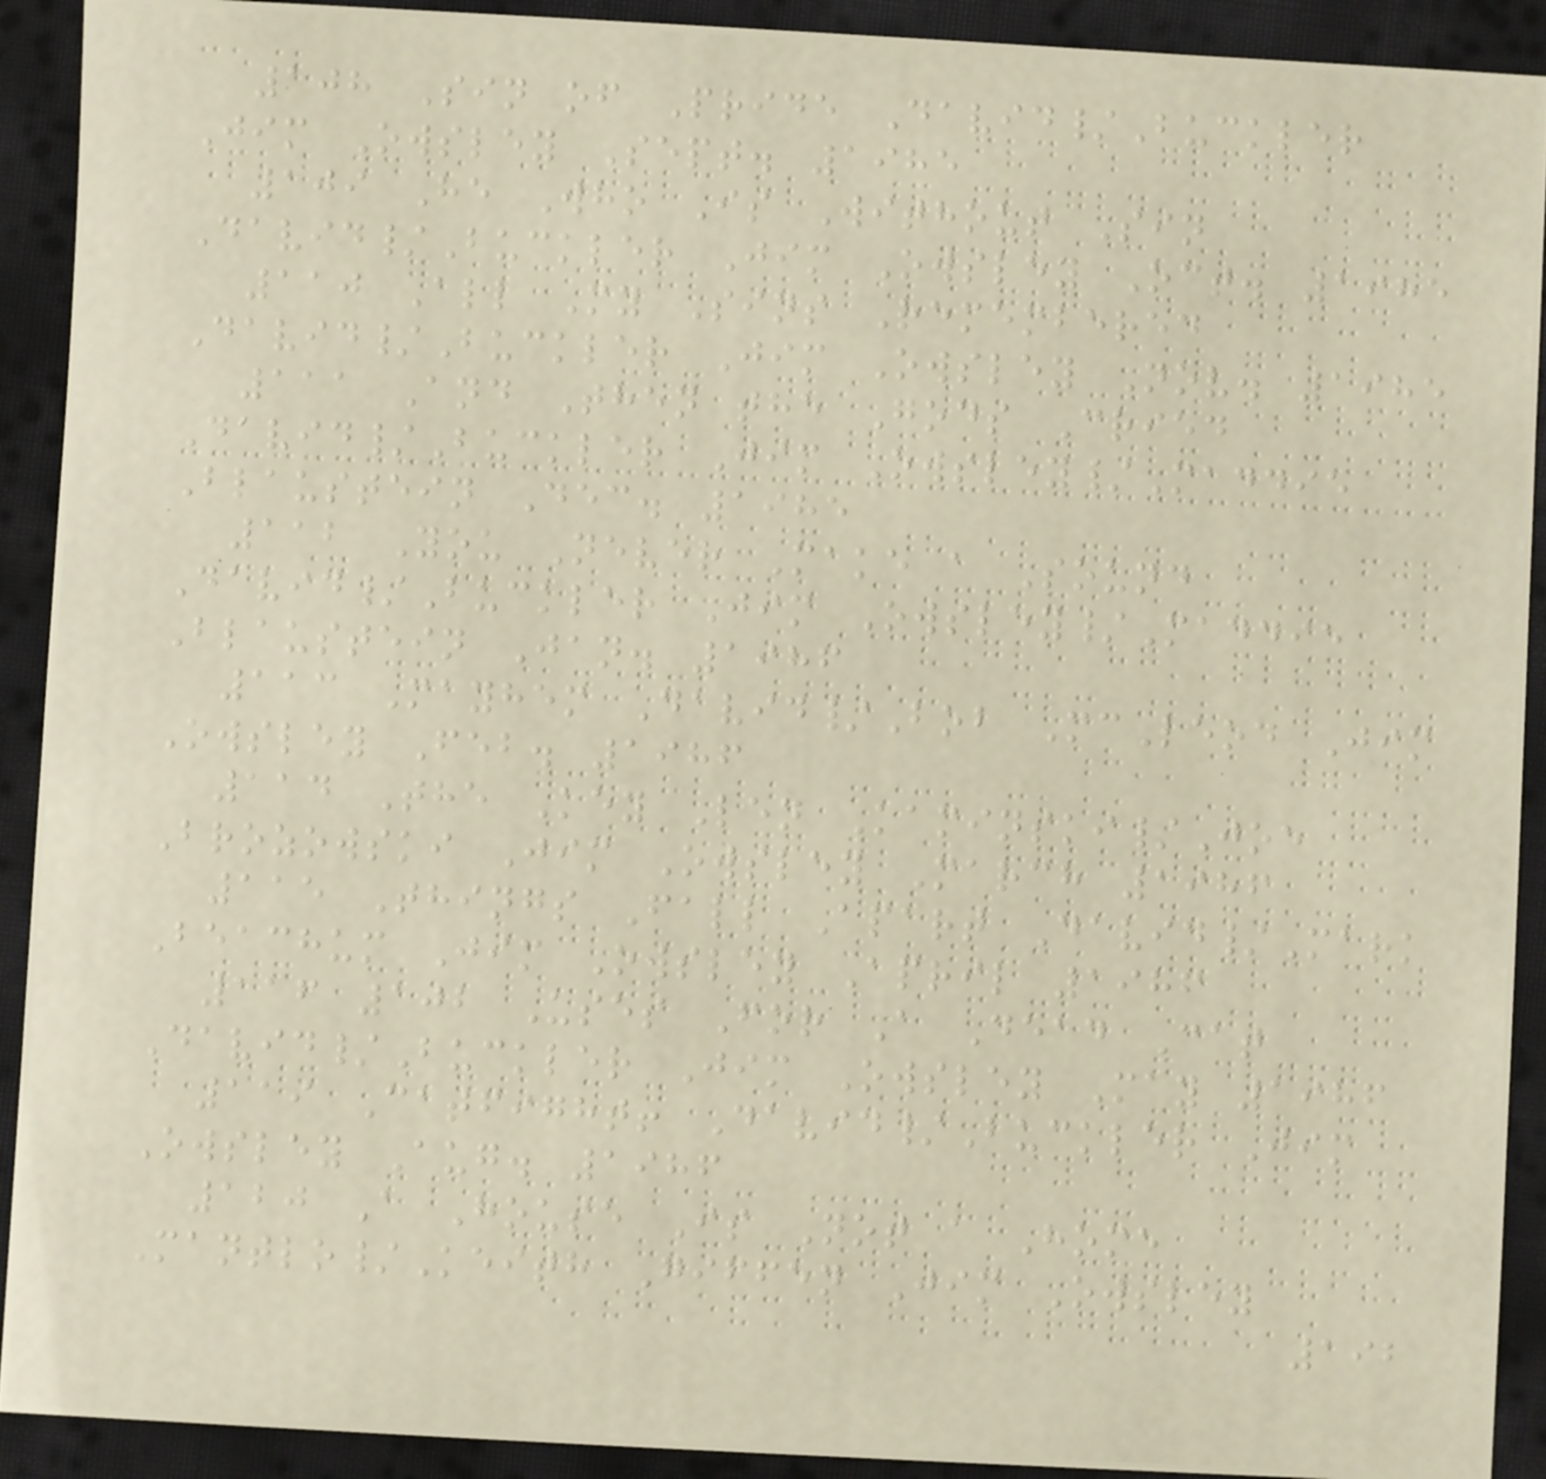108 Sin of Pride David/Buckler
Jim Owsley Sept. 1985
109 He Who Is Without Sin
David/Buckler Jim Owsley Oct. 1985
110 All My Sins Remembered
David/Buckler Jim Owsley Nov. 1985
111 And Then the Gods Cried
David/Buckler Jim Owsley/Maddie
Blaustein Dec. 1985
112 You Never Make a Sound
David/Buckler Jim Owsley/Maddie
Blaustein Jan. 1986
113 Mayhem David/Bob McLeod Jim
Owsley Feb. 1986
114 The Key Len Kaminski/Joe
Brozowski Jim Owsley March 1986
115 Things Fall Apart David/Mark
Beachum Jim Owsley April 1986
116 102 Uses For A Dead Cat
David/Buckler Jim Owsley May 1986
119 Catfight! David/Buckler Jim
Owsley Aug. 1986
120 A House Is Not a Home
Mantlo/Keith Giffen Jim Owsley
192
